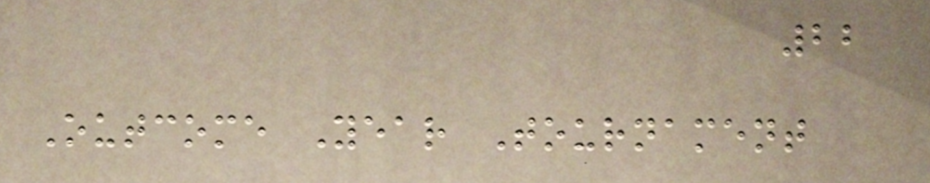22
Outcome Year Tournament
